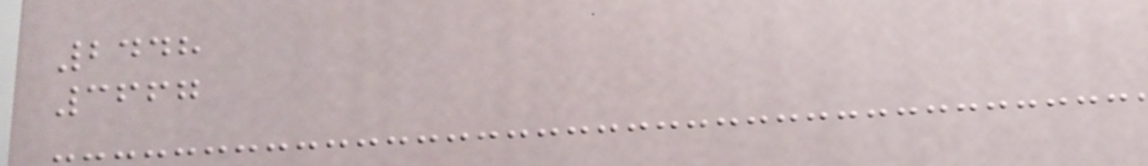2448
3667
